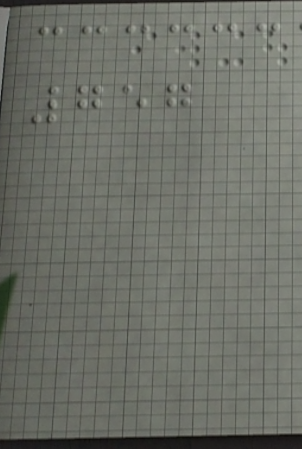757
